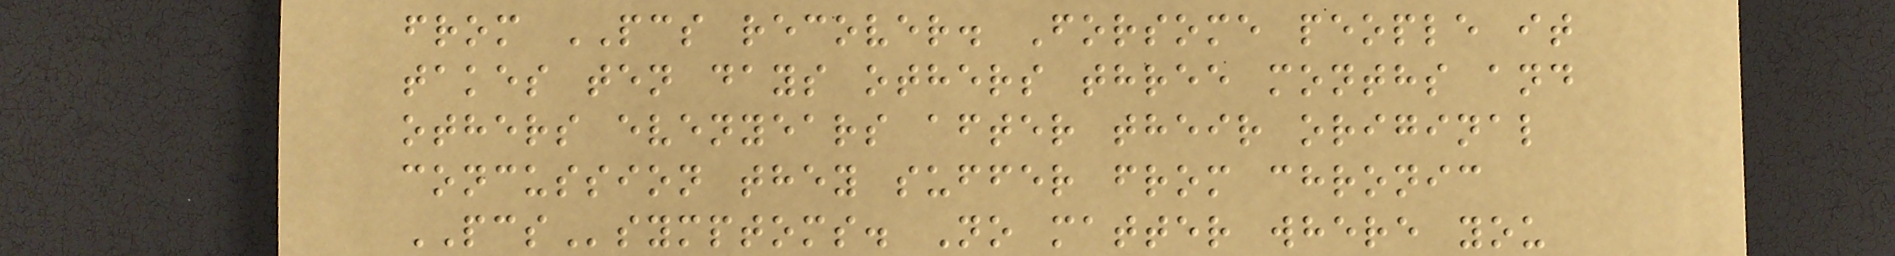from PCS recover. Forsome people it
takes ten days others three months and
others evenyears after their original
concussion they suffer from chronic
PCSsymptoms. No matter where you
